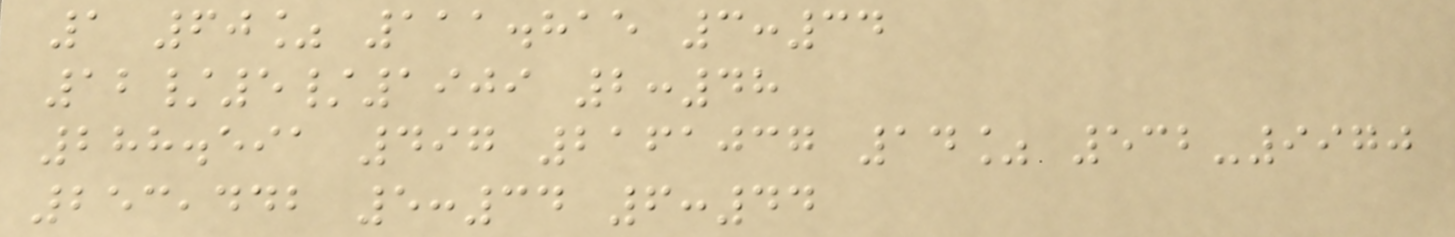1 60% 111.815 3:34
12/5/1909 2:48
288.591 497 2161037 14% 532-9970
253,442 5:34 6:44
